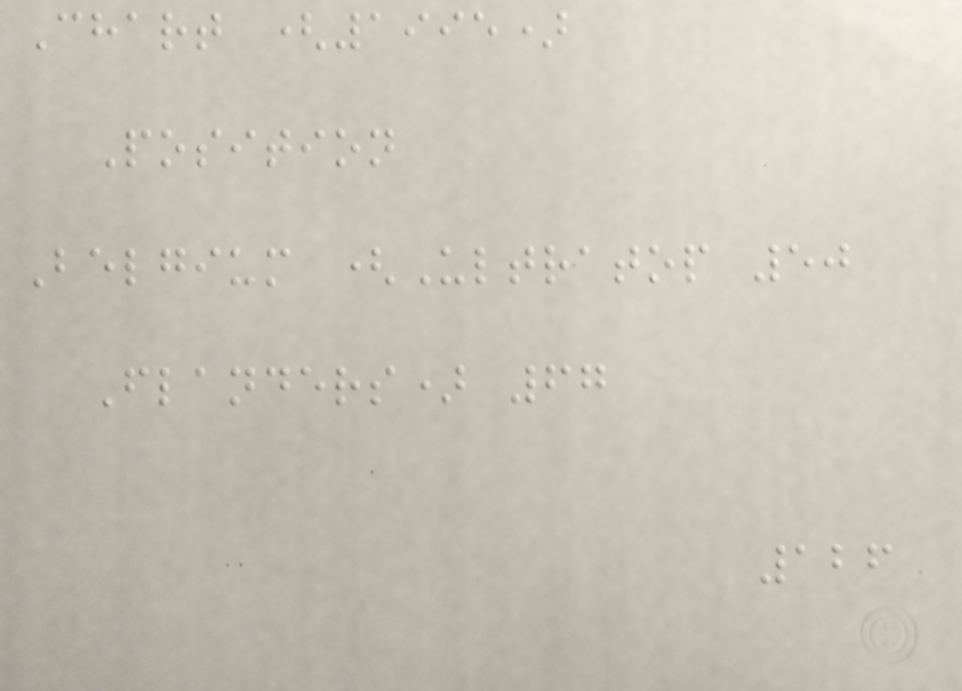Chart (1995)
Position
Belgium (Ultratop 50
Flanders) 67
126
